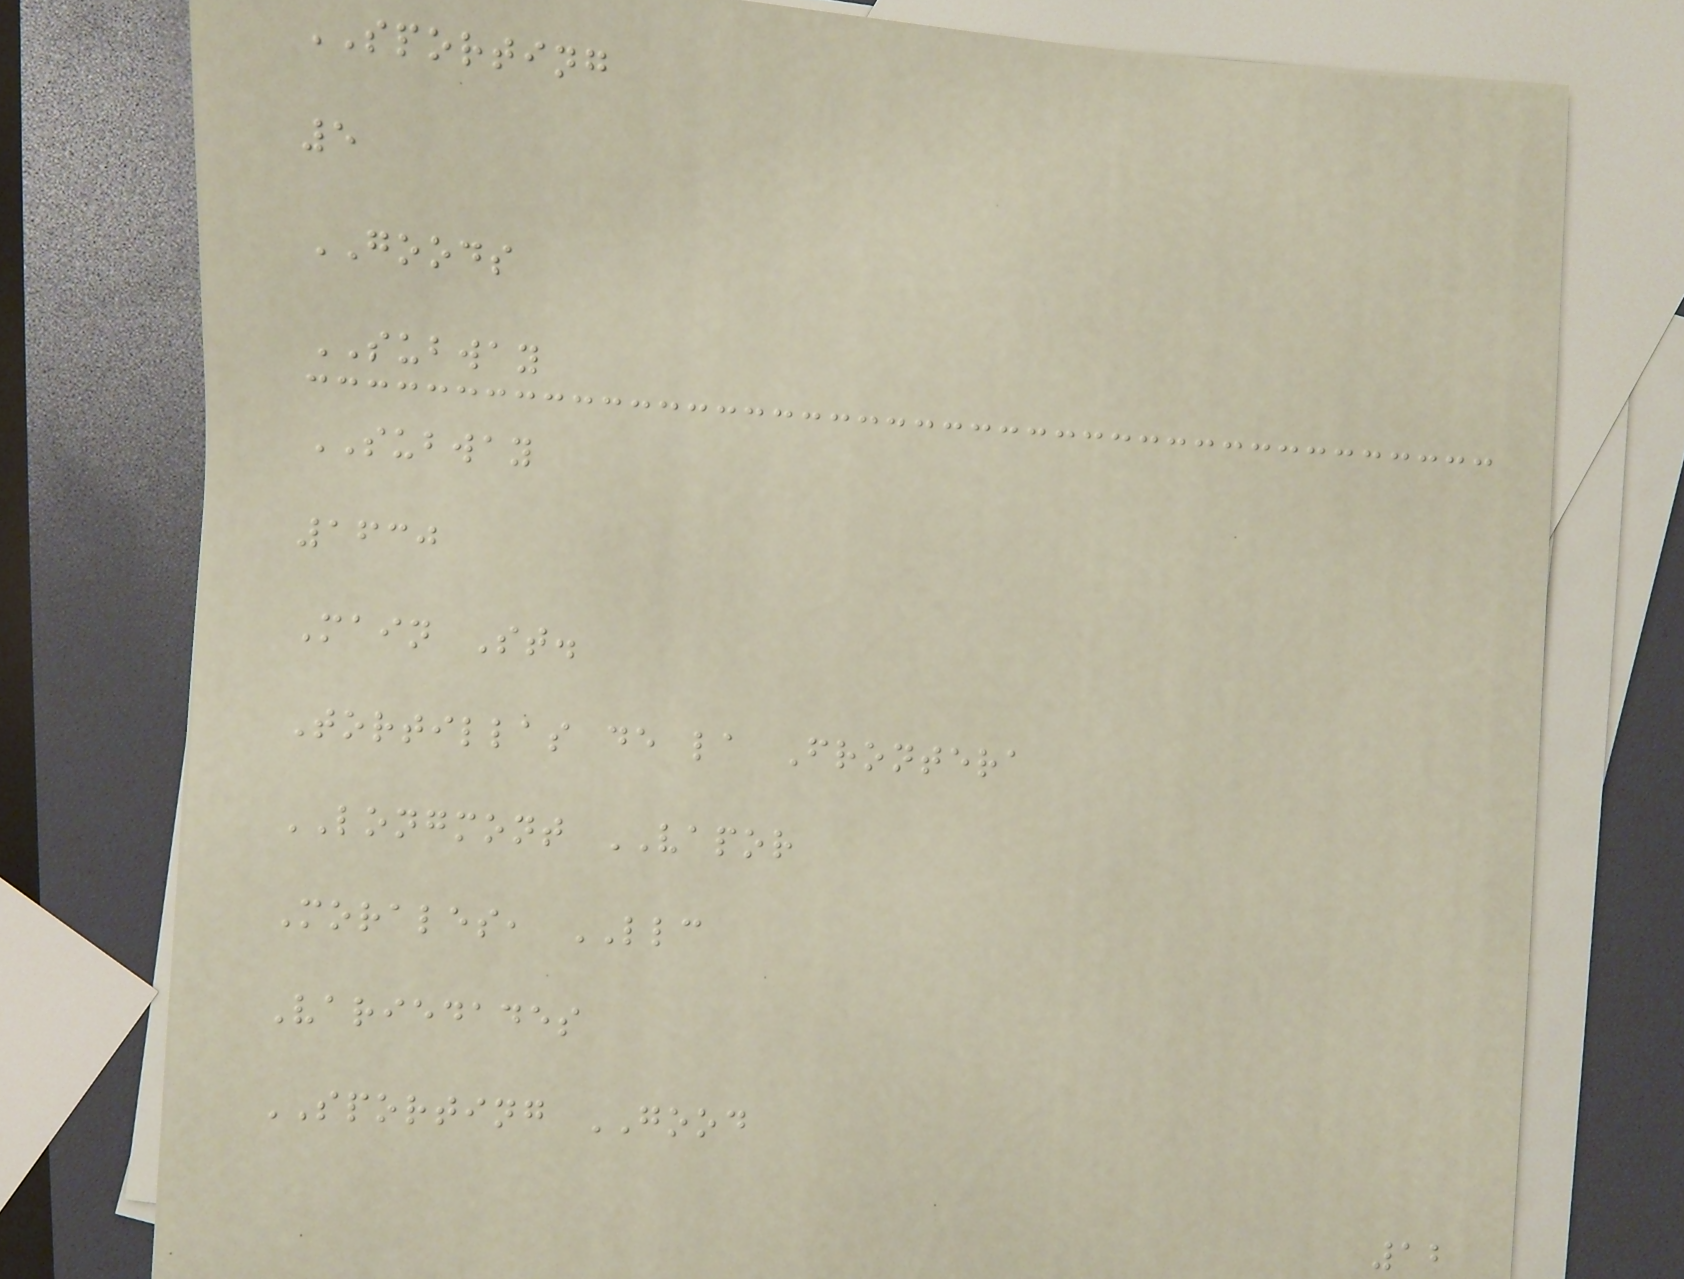SPORTING
5
GOODS
SUBWAY
SUBWAY
1630
Main St.
Tortillas de la Frontera
LONGMONT VAPOR
Morales, LLC
Variedades
SPORTING GOOD
12
